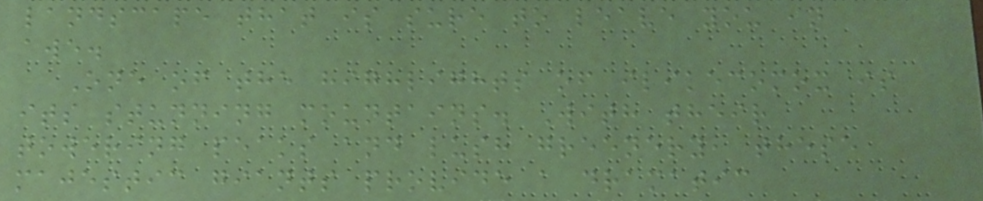landscape that is sure to leave you in
awe.
One of the highlights of ilikecomox is
its stunning mountains. With their
towering peaks and lush greenery, these
majestic giants provide a dramatic
